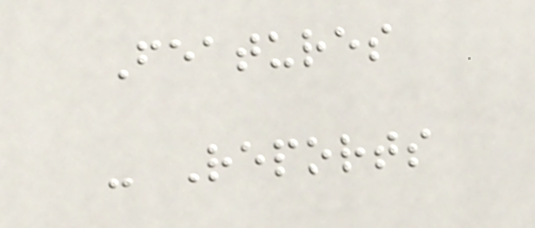Features
- Reports
